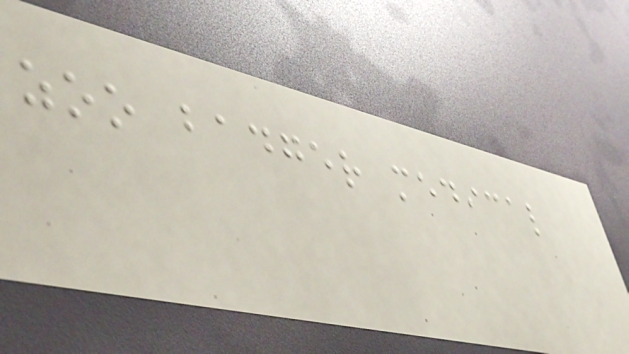zoo badger medical
